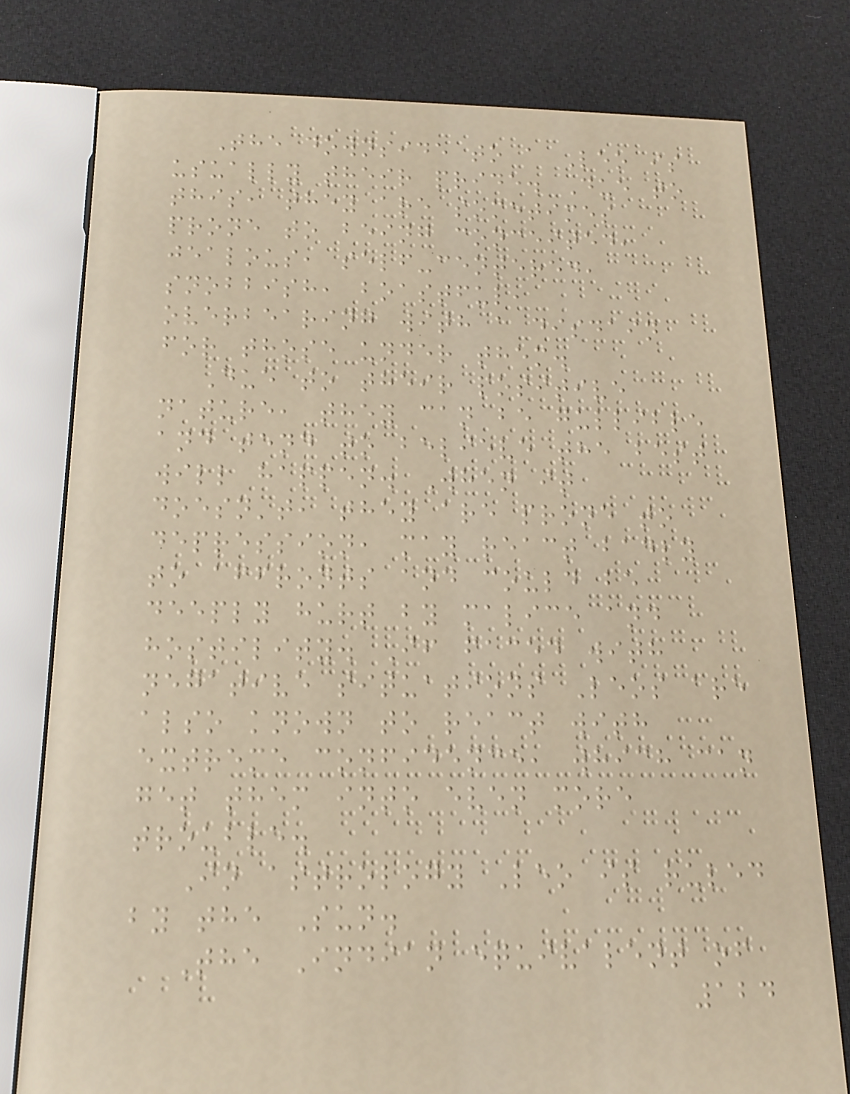The downside to a Leo is
usually their pride. Due to
this, they are sometimes
prone to being conceited,
jealous, self-centered,
snobbish, boastful,
overbearing with a disdain
for those under them.
Due to their positive
nature, they can be gullible
and tend to believe the best
will happen. When it
doesn't, they are prone to
depression, may react badly
to affronts and could be
deeply hurt by malice and
hostility. If faced with
negative situations Leos are
also known to react with
extreme confidence, which can
get them into even more
trouble.
In astrology Leo is ruled
by the Sun.
The Indian equivalent of
124
